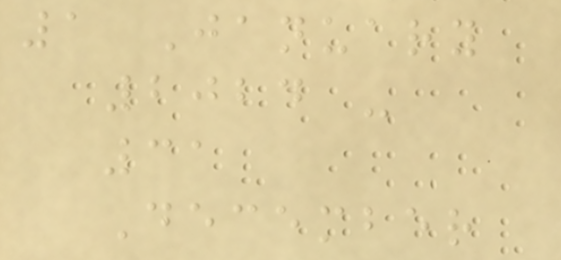1 January
2024 -
31
December
